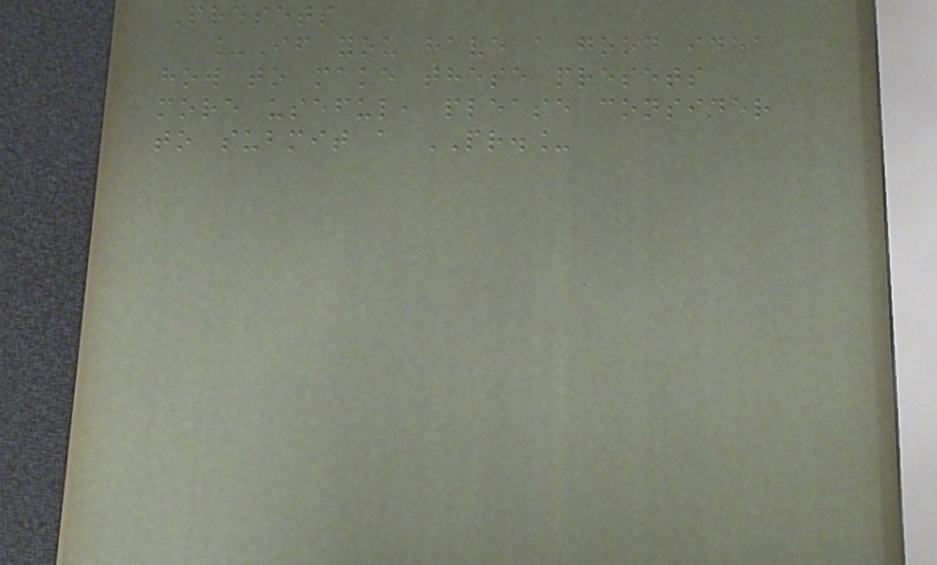Presets
_If you have a good idea
how to make these presets
more useful, please consider
to submit a PR._
